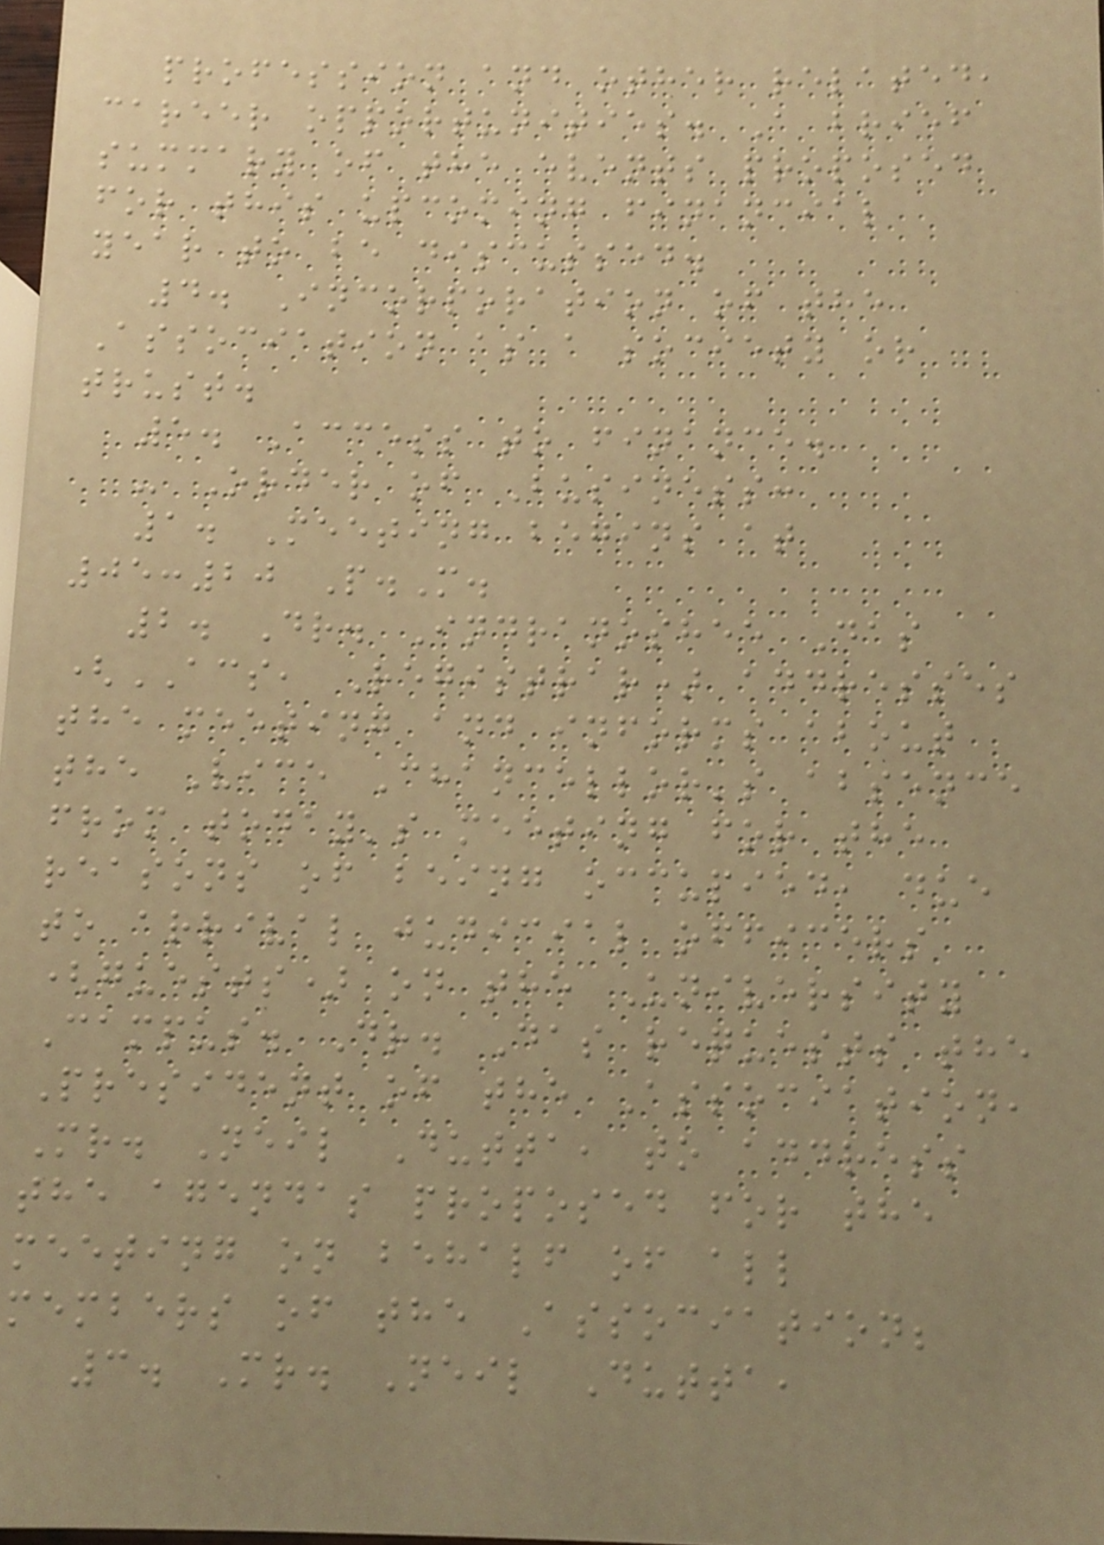profession and other related,
career opportunities. A brief
summary of the events proposed
for this upcoming financial
year to be discussed.
4. Incorporation of the
Association as a society or
trust.
5. Access to finance.
- Order of Business:
1. Meeting begins at
05:20 P.M.
2. Dr. Indranoshee Das
(ACS, Registrar) addresses
the meeting and informs about
the Vice Chancellor's absence
from today's meeting for the
reasons of being occupied, due
to arrival judicial officers
(guests) on the University
Campus. Dr. Das requests the
President of the Association,
Mr. Neil Dutta, to address
the agendas proposed for the
meeting on behalf of all
members of the Association;
3. Mr. Neil Dutta,
